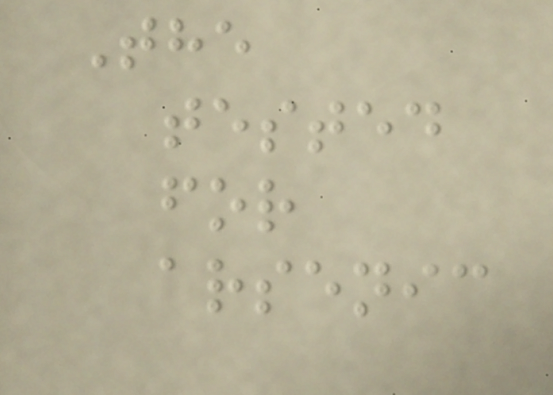The
tested
for
arsenic
